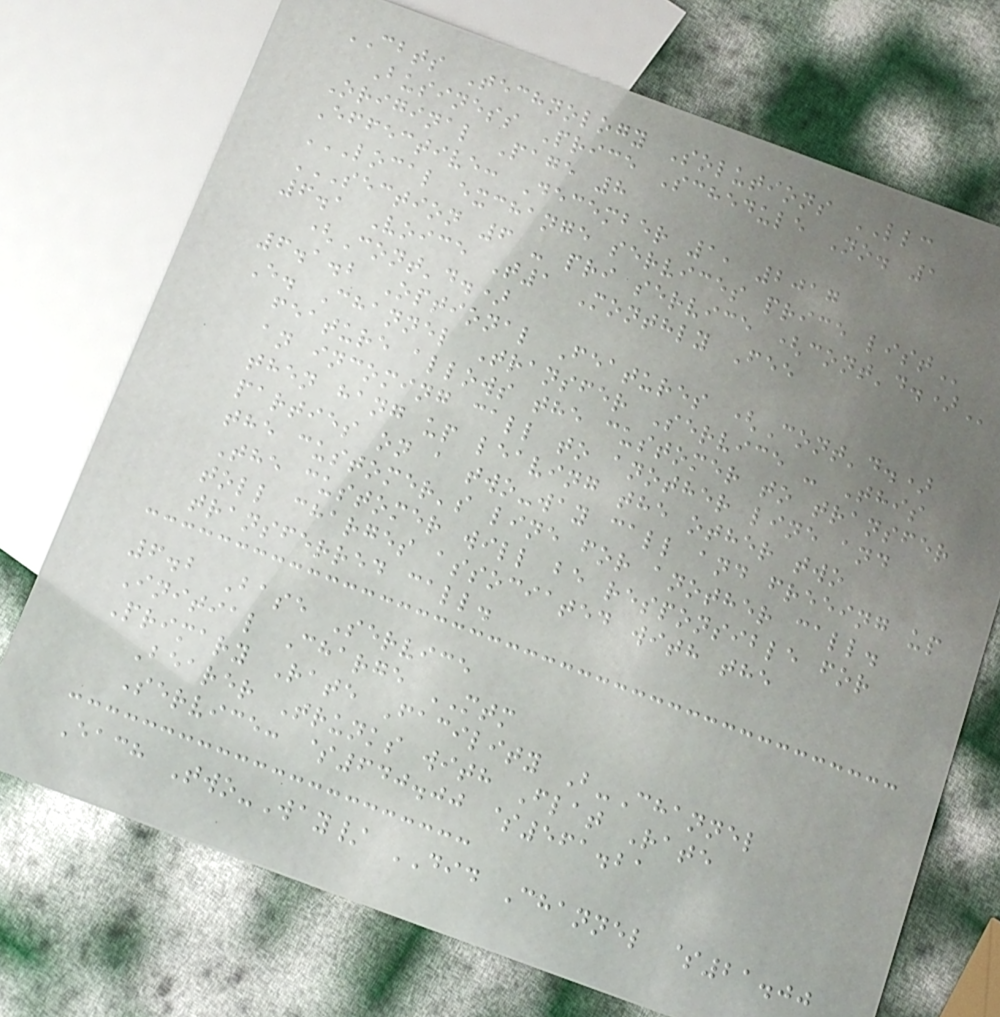CBTS Technology Solutions LLC
Business Price Schedule No. 1
Original Page 8
Effective: December 1, 2017
LOCAL EXCHANGE SERVICES PRICE LIST
SECTION 6 - PRI SERVICE (CONT'D.)
6.1 Voice T1 Monthly Fee
(Cont'd.)
6.1.2 Optional Features (Cont'd.)
E. Channel Transfer Service - This
feature allows the customer to transfer
an incoming call to another line and
then hang up leaving the other two
parties on a two-way call and freeing up
the customer's line for another call.
The customer will be responsible for
toll charges associated with the
transferred call.
6.2 Base Service
Initial Charge MTM
Primary Rate Facility B-Channel
Bearer Trunks with Flat Rate
Service: $640.00 $561.21
Each Two-Way/ DID Channel $21.00
